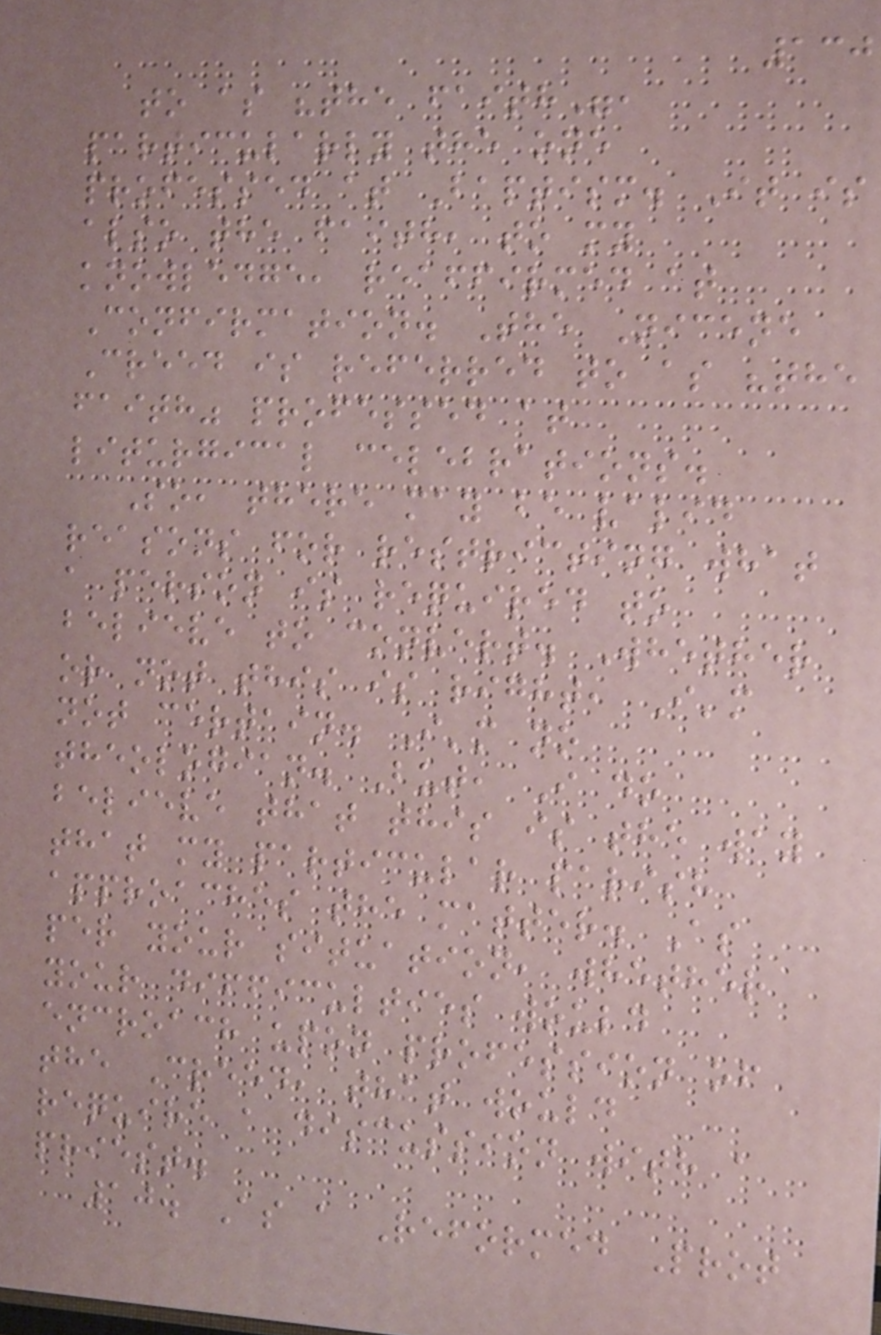130
to as "the faith",
particularly the one
professed at Baptism. It is
also the faith, to my
knowledge, reaffirmed at
Confirmation. The Nicene
Creed is referred to as "the
faith" professed at
liturgical celebrations.
So, there may be valid
reasons for restricting what
a person is required to
believe to convert. Whether
or not this is right, I'm
not certain. I'm no
theologian. But, I do
believe that this is the way
that my particular parish
approaches the matter. As
per your situation, whether
your difficulties would
encroach upon profession of
the Creed, that would
require a discussion with a
priest.
10. As a Reformed Prot
